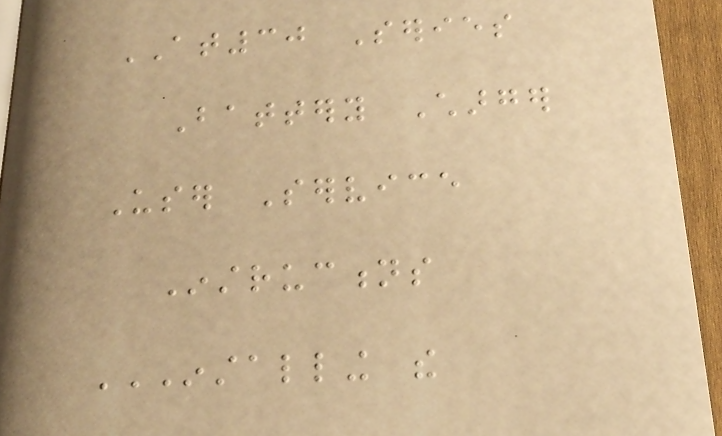AT30 Series
Battery Charger
User Service
Instructions
INSTALLING THE
